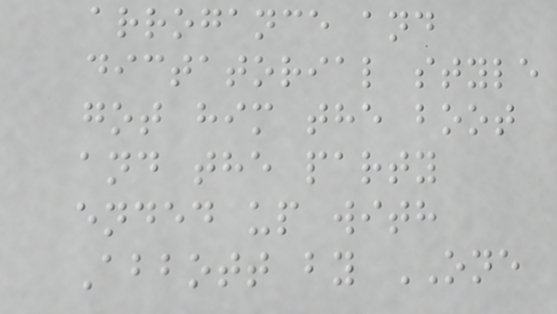arrogance and
dictatorial style
got him the boot
and the party
ended up with
Abbott by ONE
